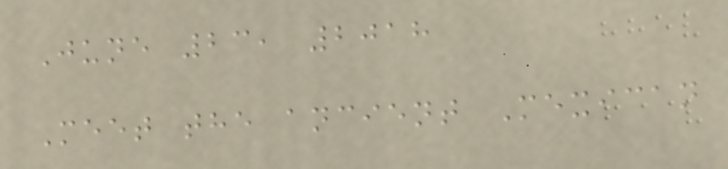June 23, 2018
Meet the ancient Mexican
